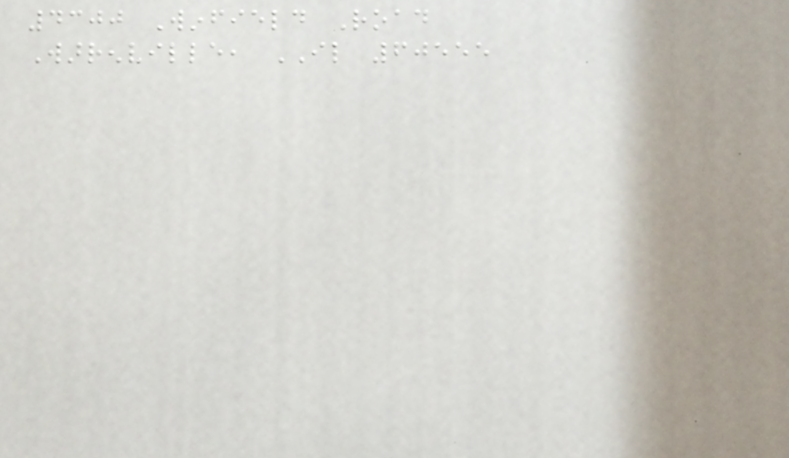4300 Winfield Road
Warrenville, IL 60555
